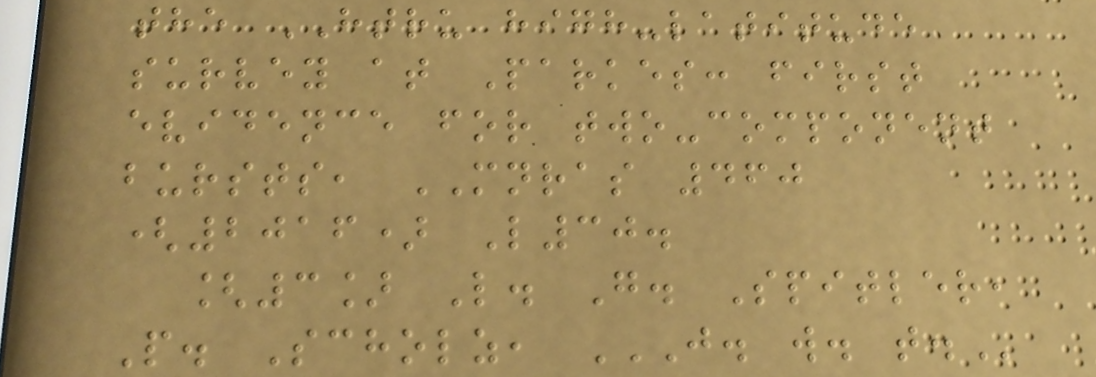the HTRU high-latitude
survey at Parkes: first
evidence for two-component
bursts, MNRAS 460
(2016) L30.
[3] L. G. Spitler,
P. Scholz, J. W. T.
